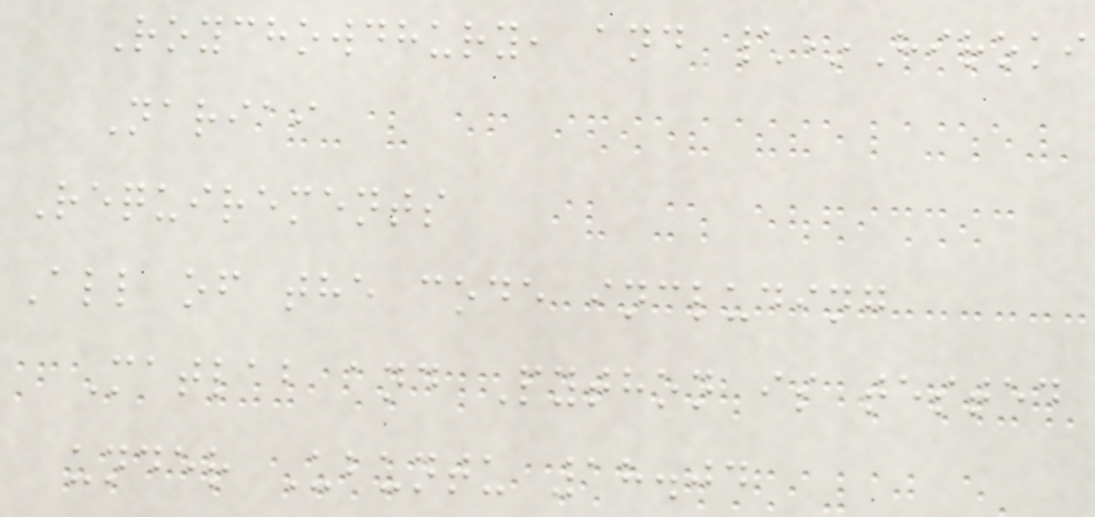Roychowdhury, and \*Hiroki
Nariai
Requirements
All of the code including
Matlab and Python is tested
under Ubuntu 18.04
